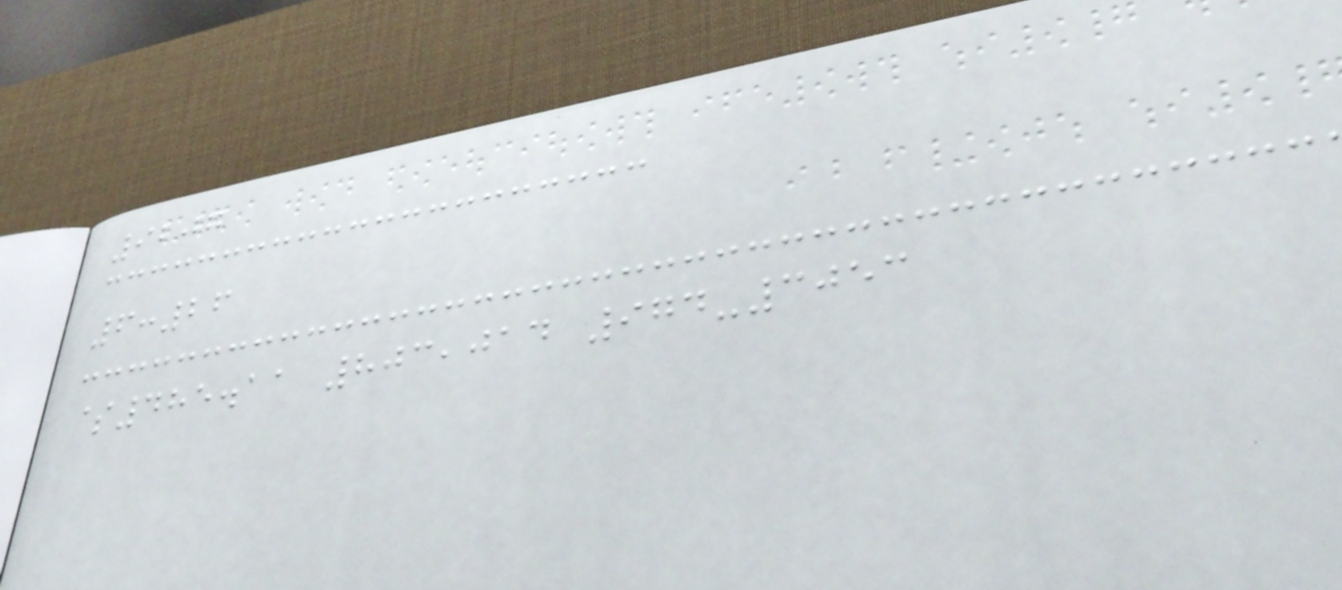9207
6:26
$485.11 803,014 974-3053
